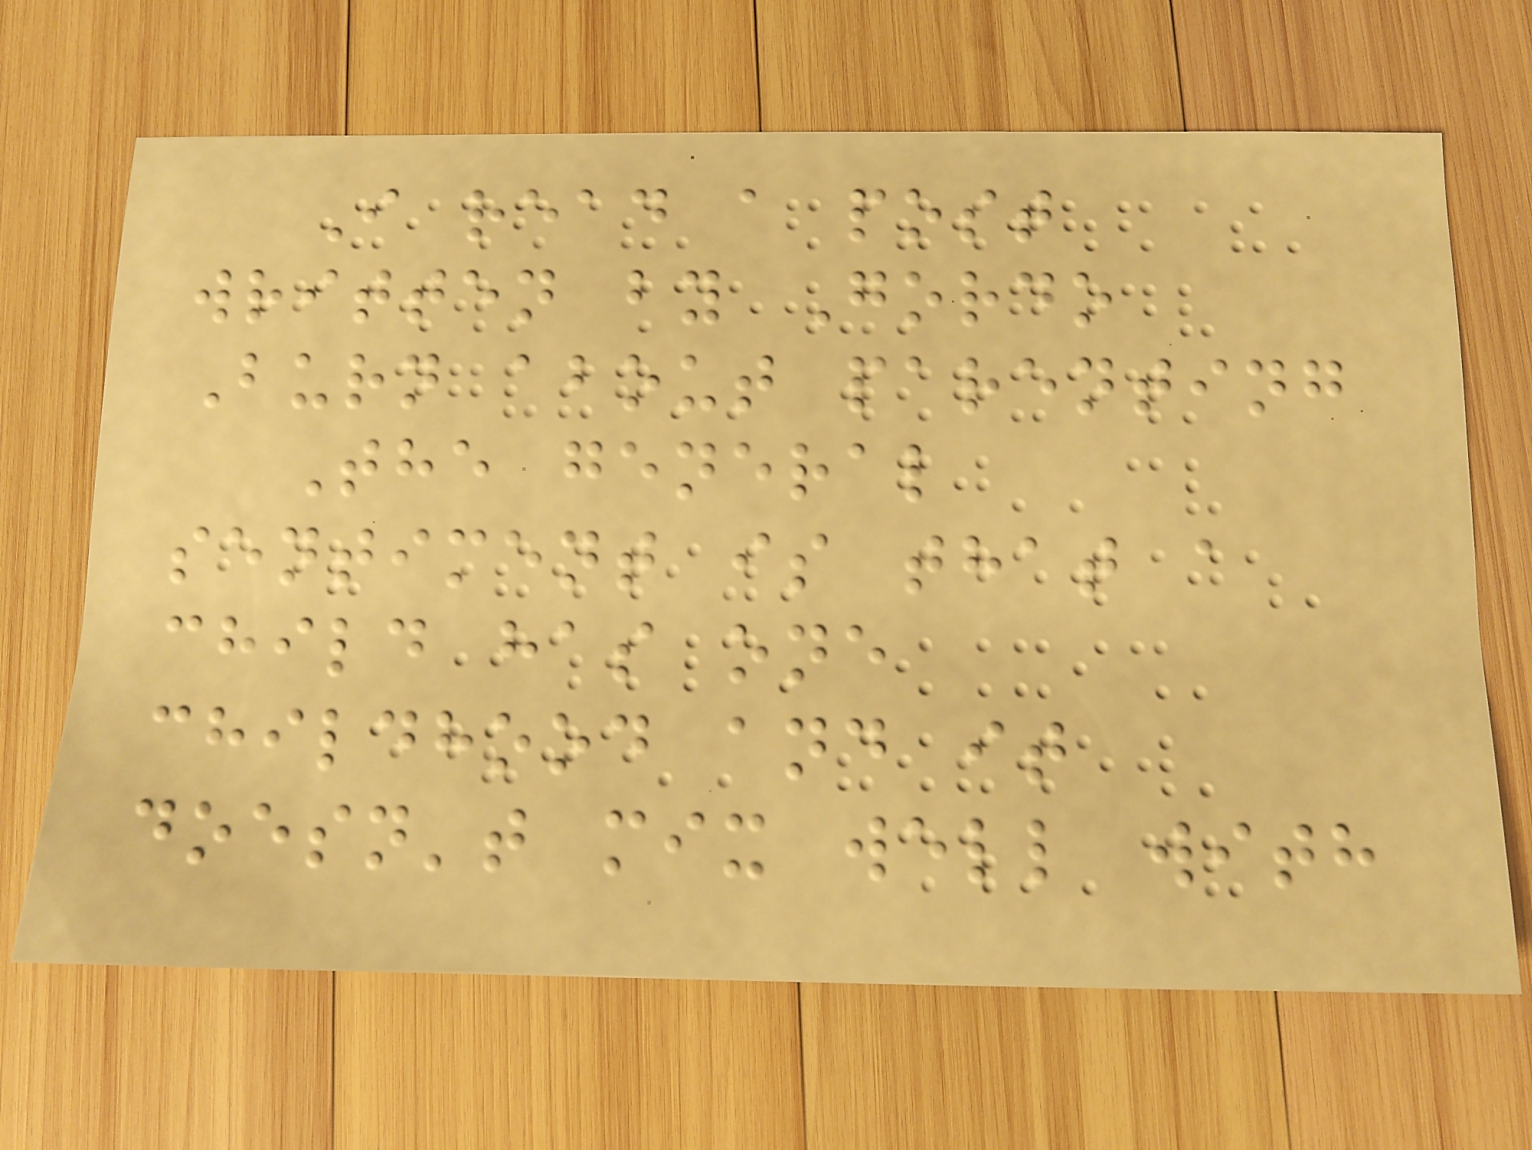I read a post
written by Gordo
Burn about parenting
The general
sentiment is that a
child has one
childhood and it
doesn't mix well with
